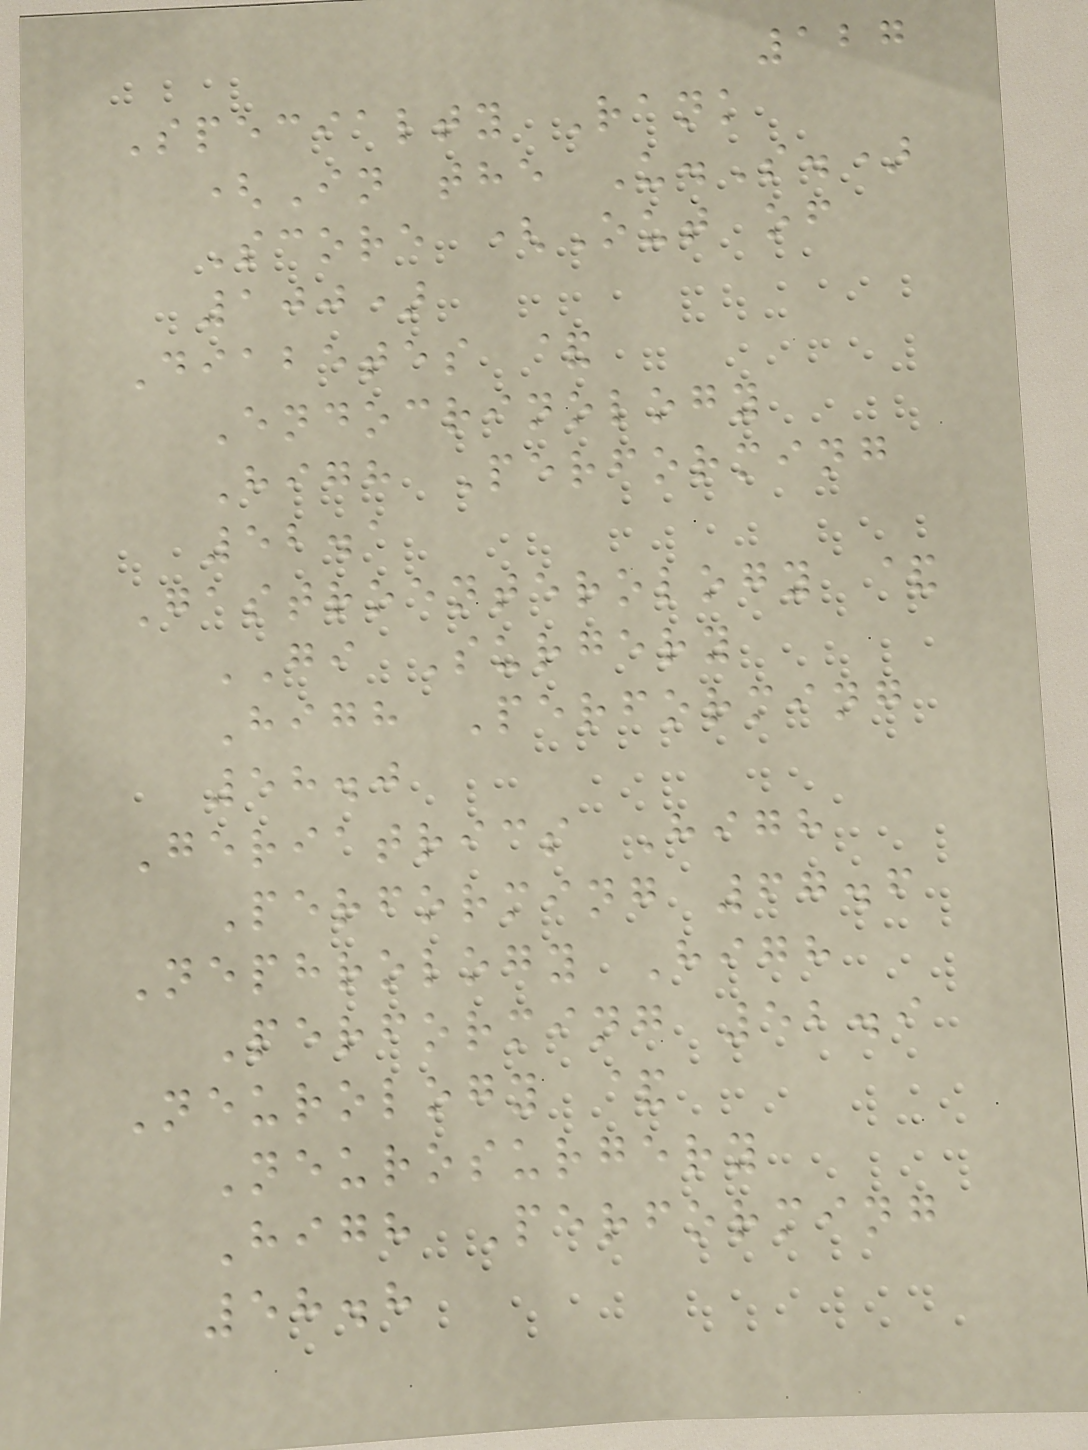127
Specialty Rank
(In the U.S.)
Score (Out of
100)
Diabetes &
Endocrinology
High Performing
52.1
Gastroenterology &
GI Surgery
High Performing
58.0
Geriatrics High
Performing 67.6
Nephrology High
Performing 52.9
Neurology &
Neurosurgery
High Performing
58.8
